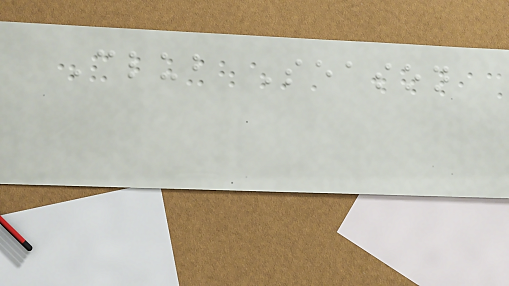Club Season
